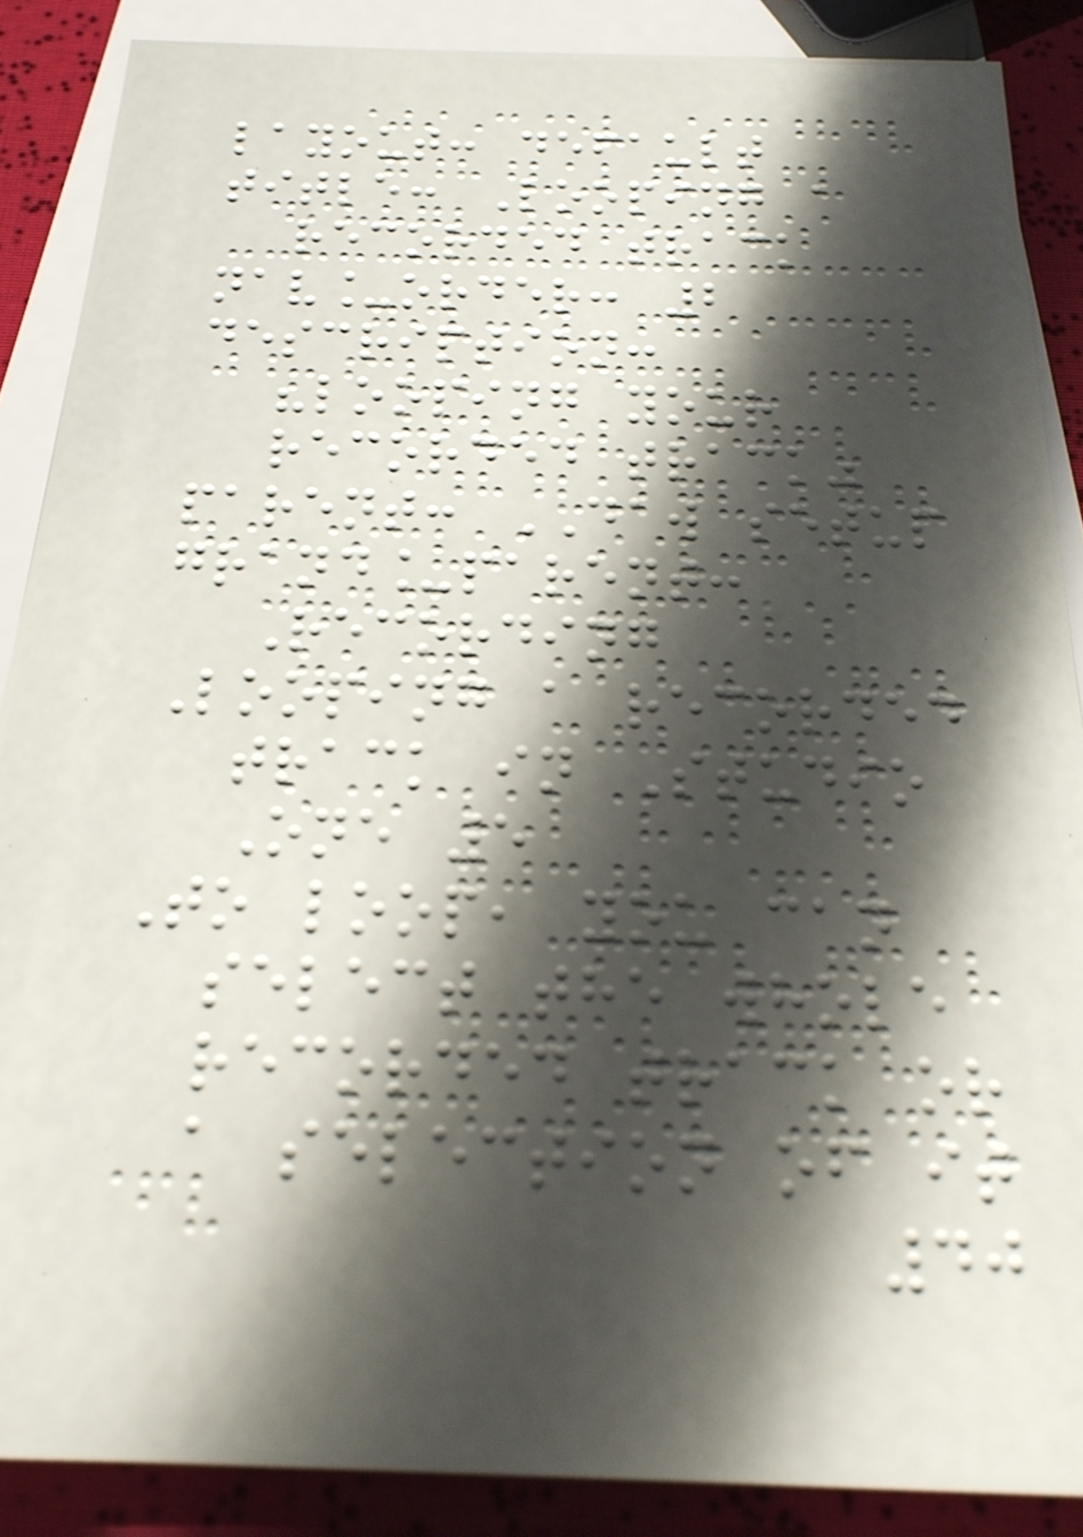layout: default
title: Looping a
recorded track
nav_order: 2
description:
"looping your
recorded track"
parent: DAW setup
grand_parent:
Recording
Looping a recorded
track in Studio
One 5
To loop, you can
select the whole
recorded track or
a selection of it
40
